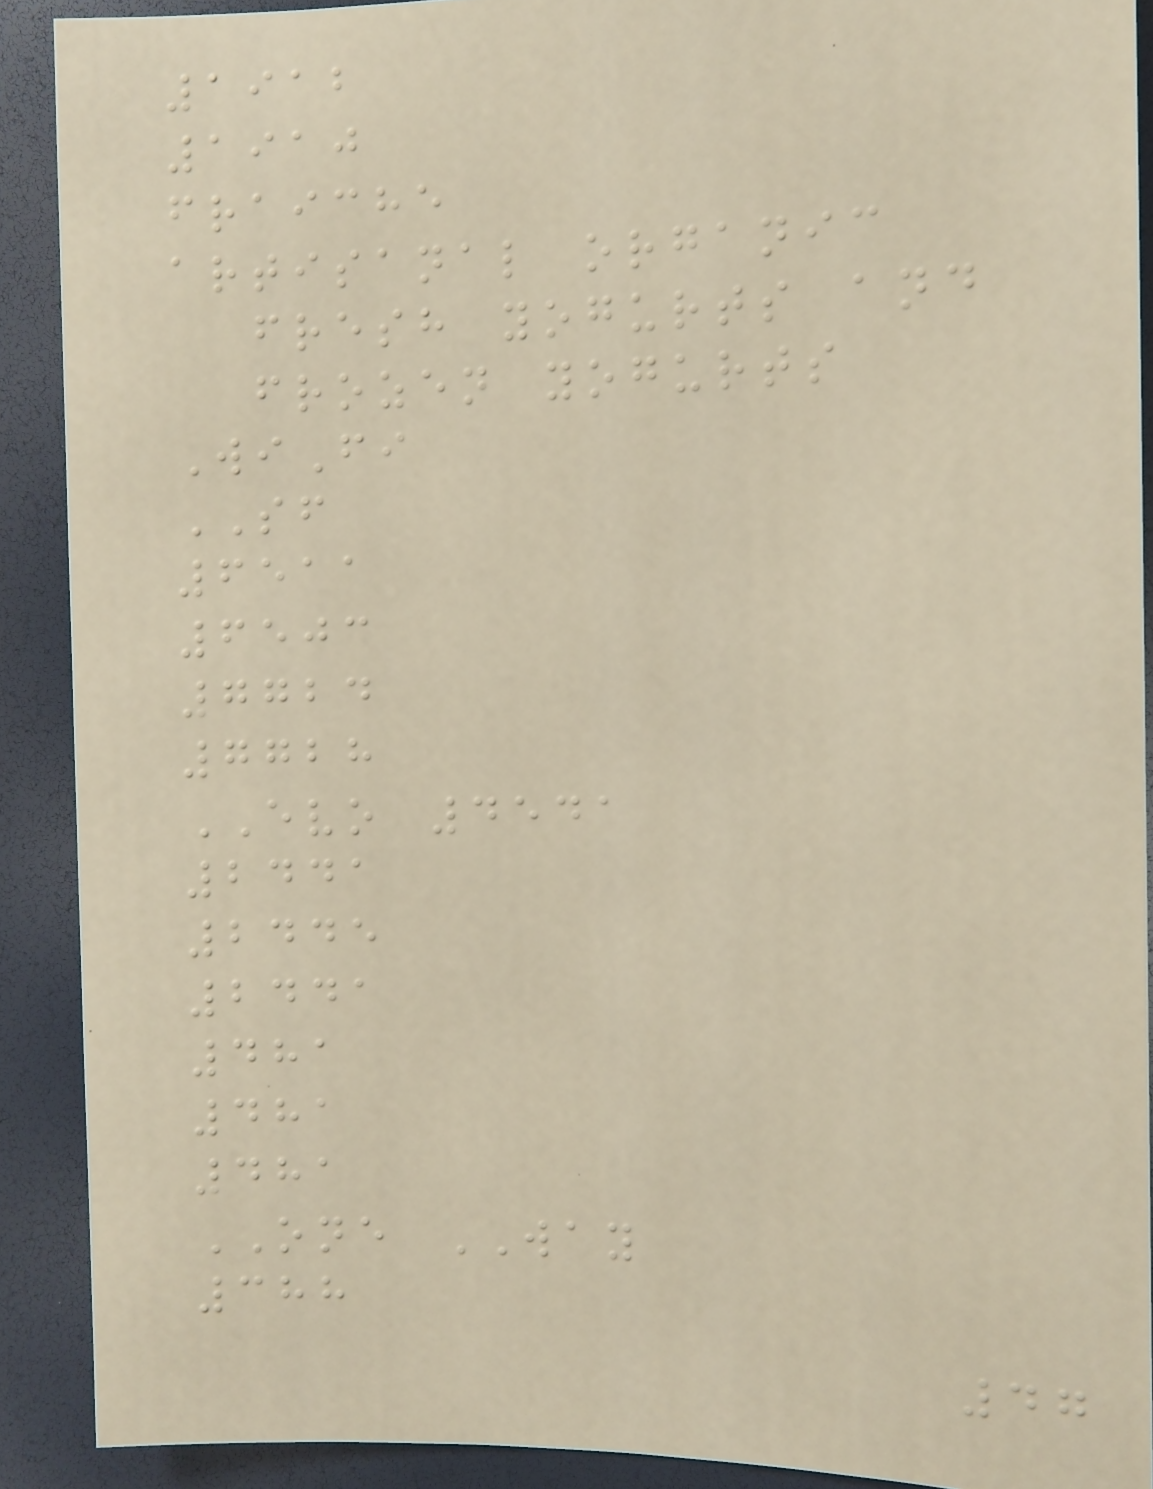1912
1910
fraiche
artisanal organic
fresh yogurts and
frozen yogurts
WiFi
SF
6511
6503
7724
7728
EVO 4541
2441
2445
2441
481
481
481
ONE WAY
388
47
